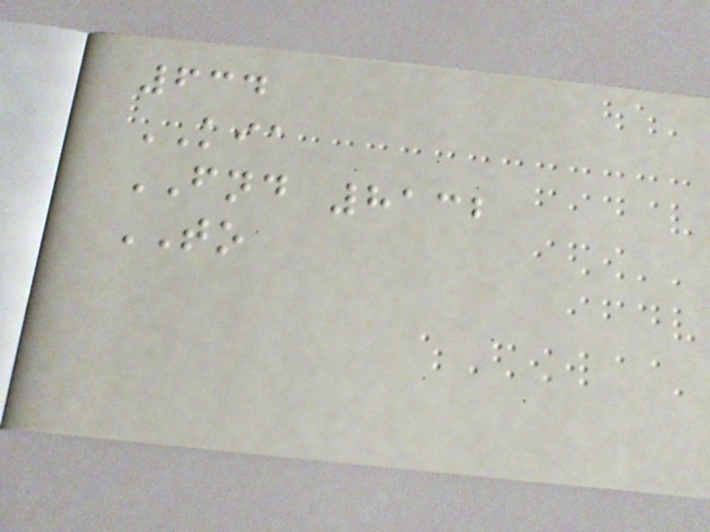634
KIA
FND 8132
TO
